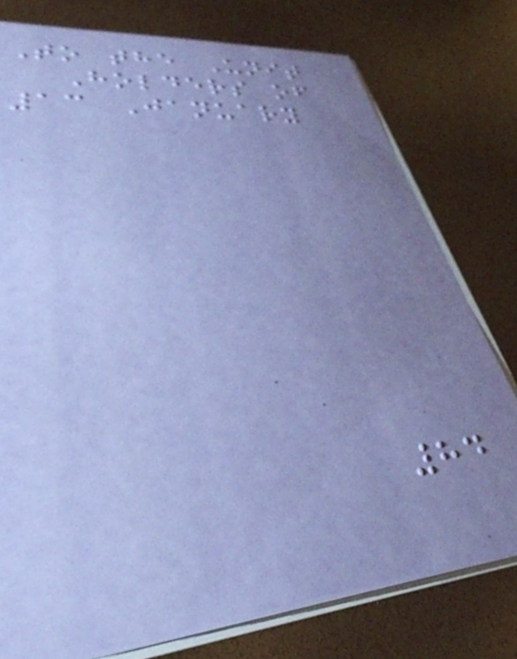To the Unit
Holders of
13 January
84
